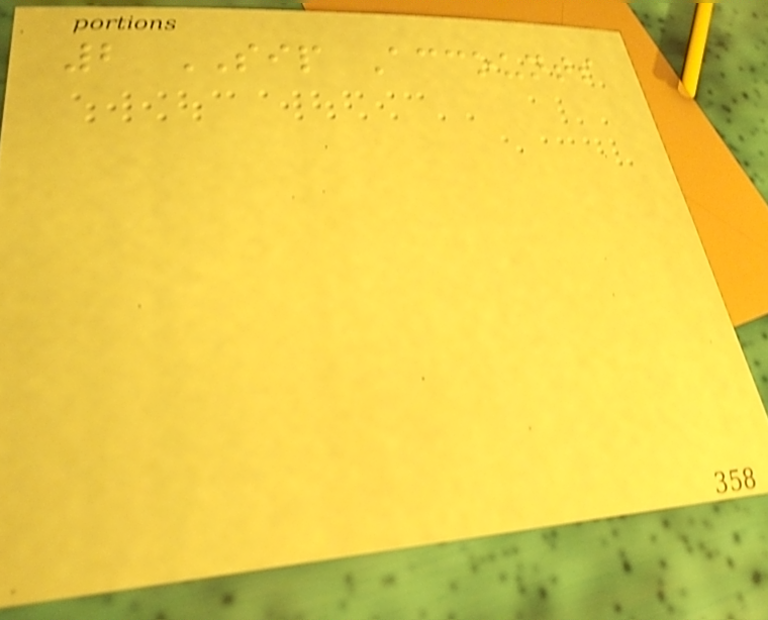2 SIP Accounts
